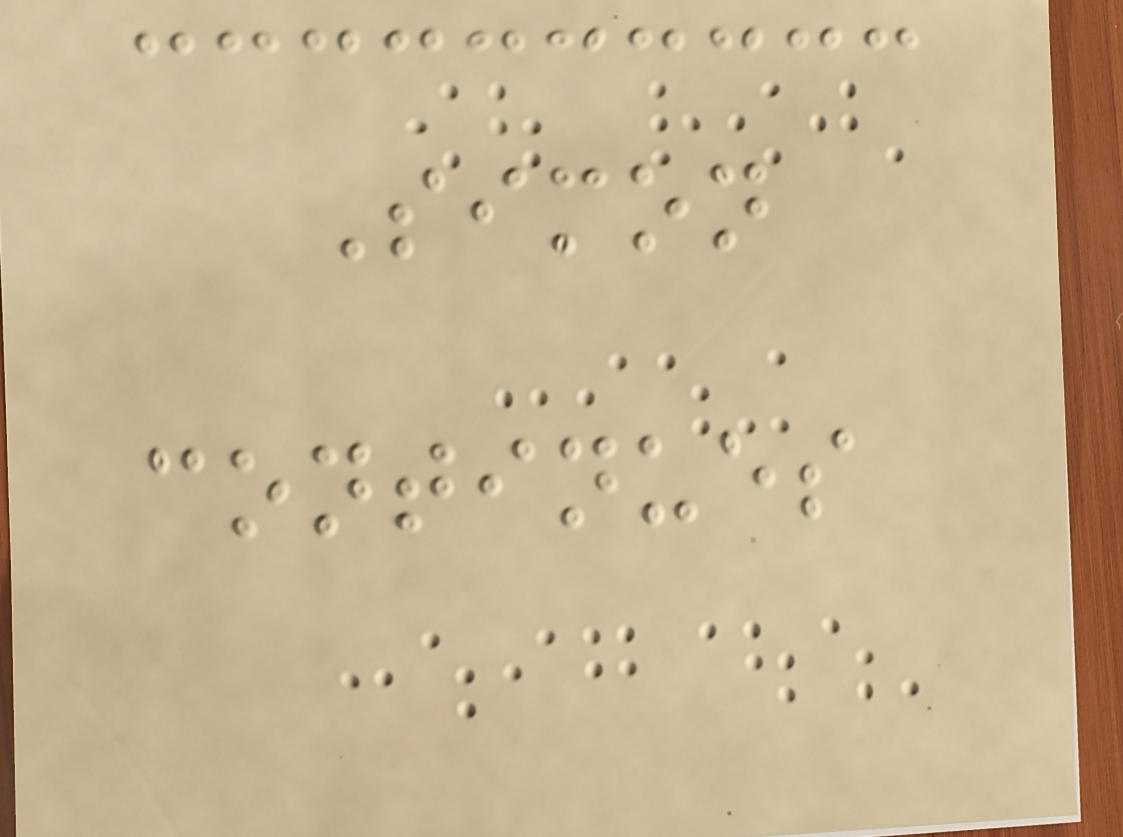Simon
continues
